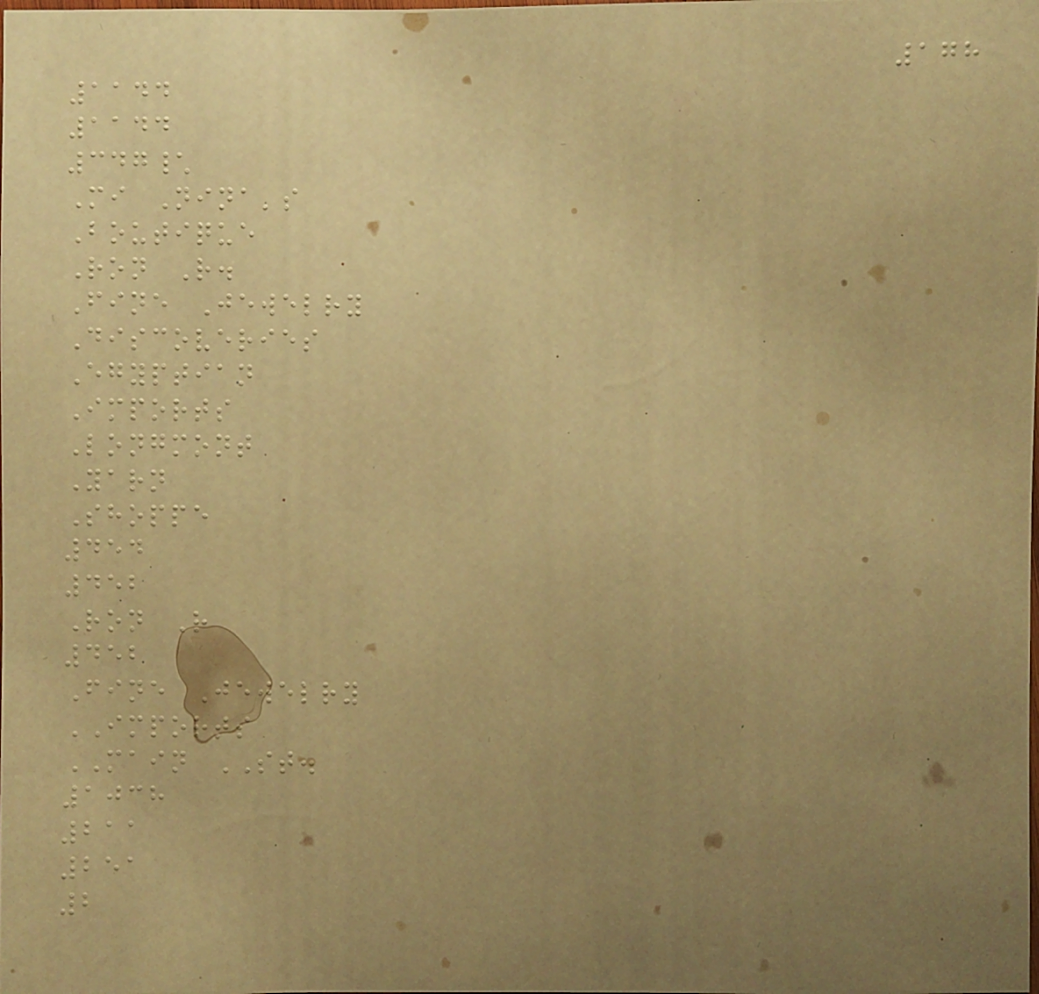178
1144
1144
347\
Mi Nina's
Boutique
Ron R.
Fine Jewelry
Discoveries
Egyptian
Imports
Longmont
Yarn
Shoppe
454
452
Ron R
452
Fine Jewelry
IMPORTS
MAIN ST.
1038
211
251
2
